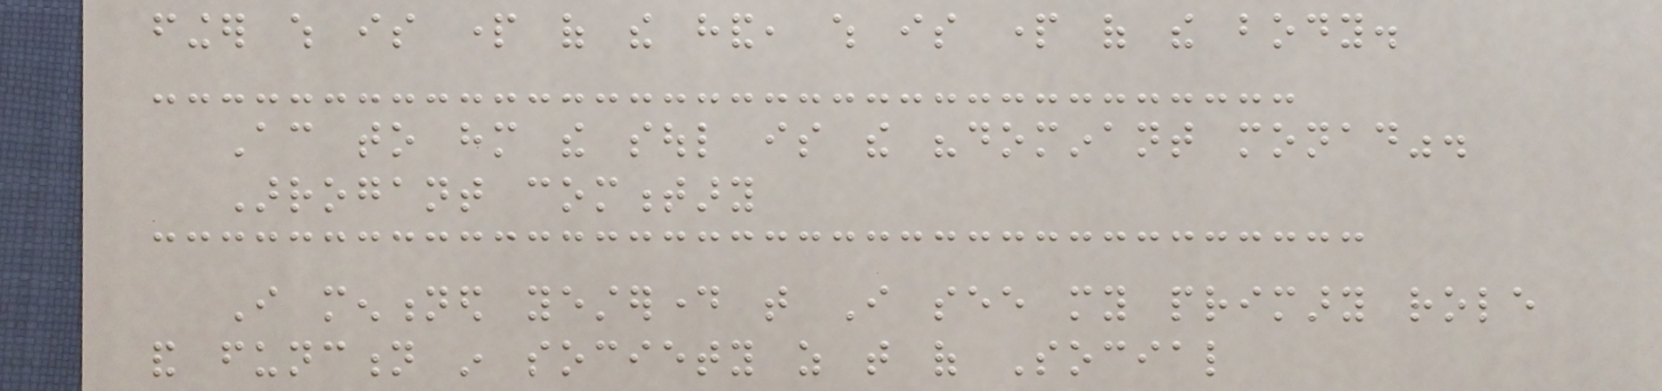finger which is part of the hand, which is part of the body.
According to him the soul is the "dominant monad".
Arrogant commentary
I mentioned yesterday that I see my primary role
and function in society as that of Social
